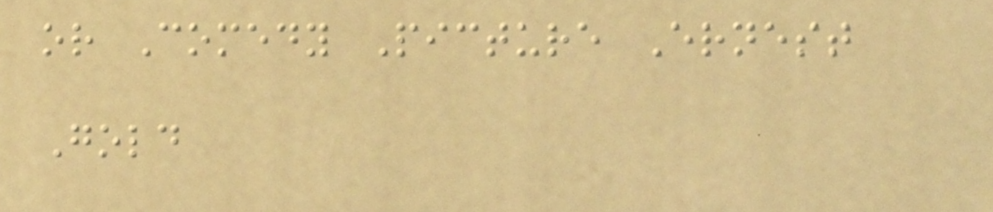or Comedy Picture Ernest
Gold
